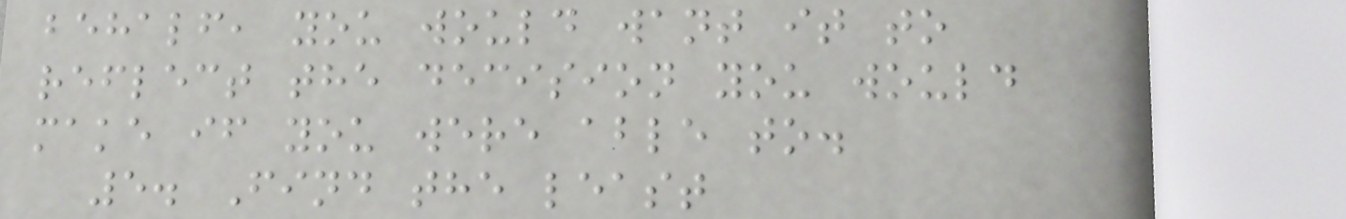behalf, you would want it to
reflect the decision you would
make if you were able to.
5. Find the least
